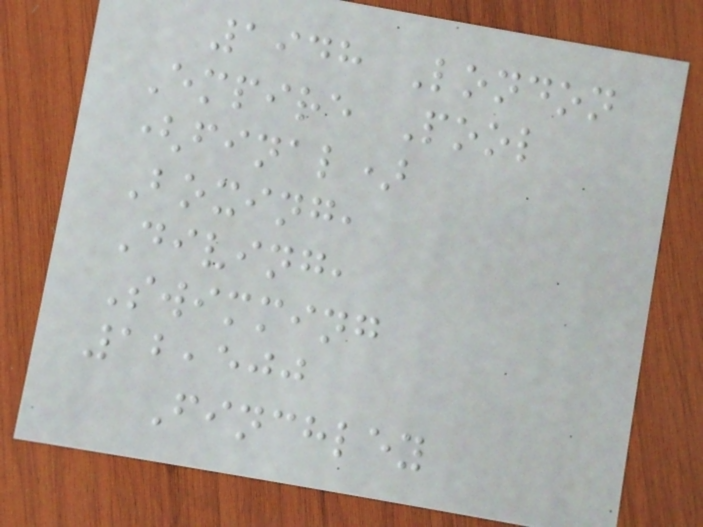1948 London
Empire Pool
(final)
Boxing,
Diving,
Swimming
12,500
Finchley
